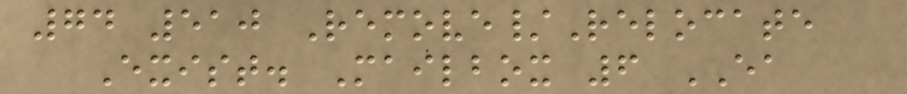74 510 Remove/Relocate
Exist. Mailbox 6 EA
